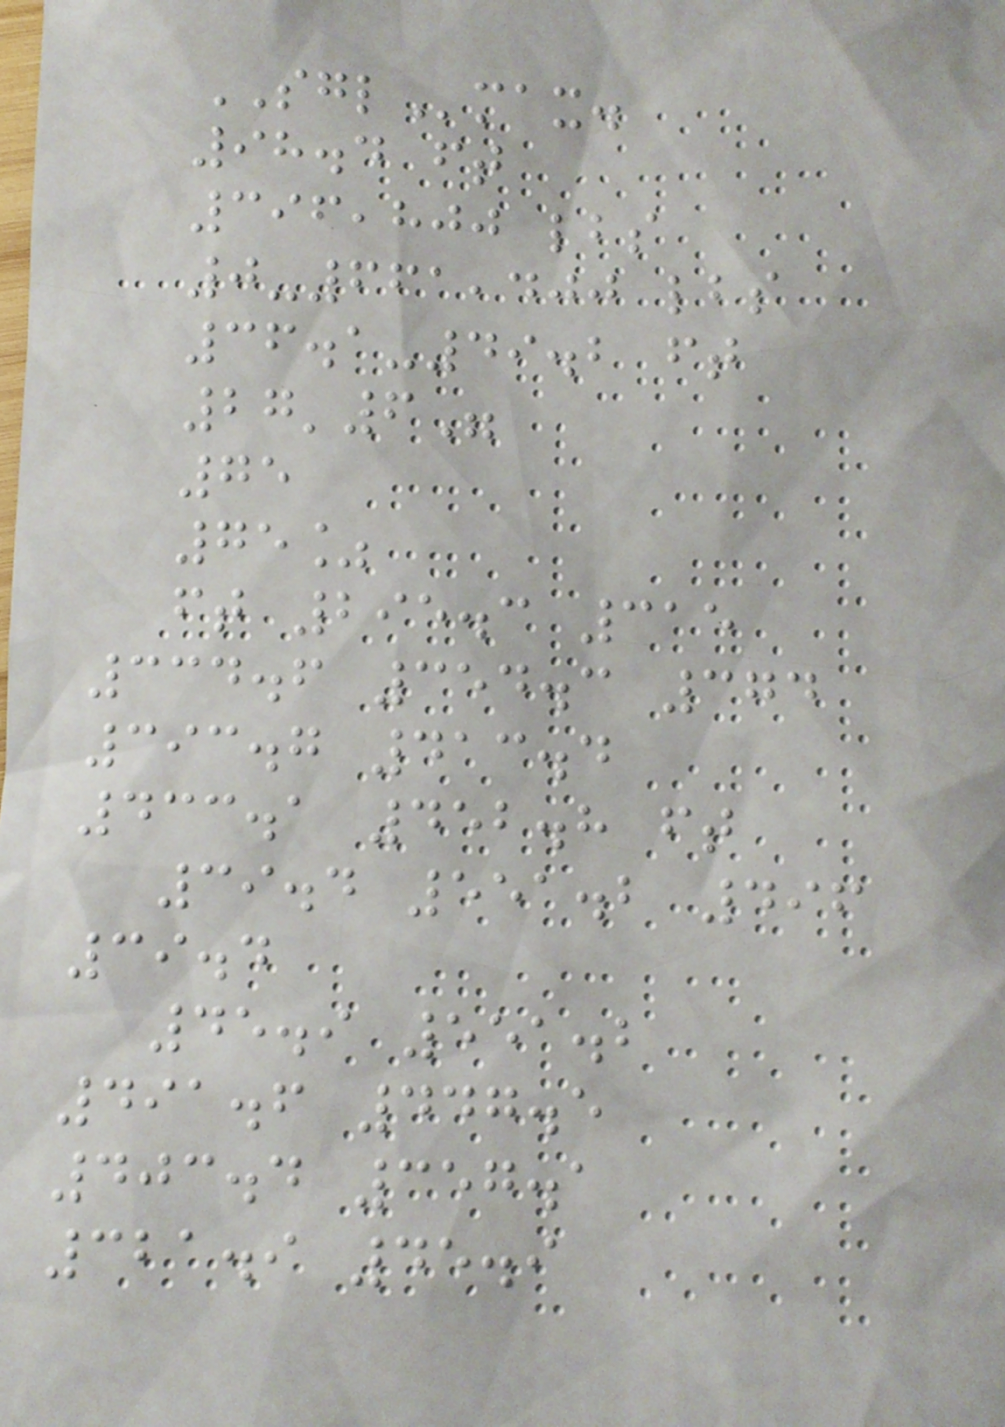SGLmax.
98.4 ft
396,800 lbs
0-661,400 lbs
36.1-49.2 ft
27'6"
75
75%
ft 295.3 315
334.6 354.3 374
393.7 413.4
433.1 452.8 ft
39.4 551.2 496
39.4
45.9 551.2
491.6 447.5
403.4 357.1
321.9 45.9
